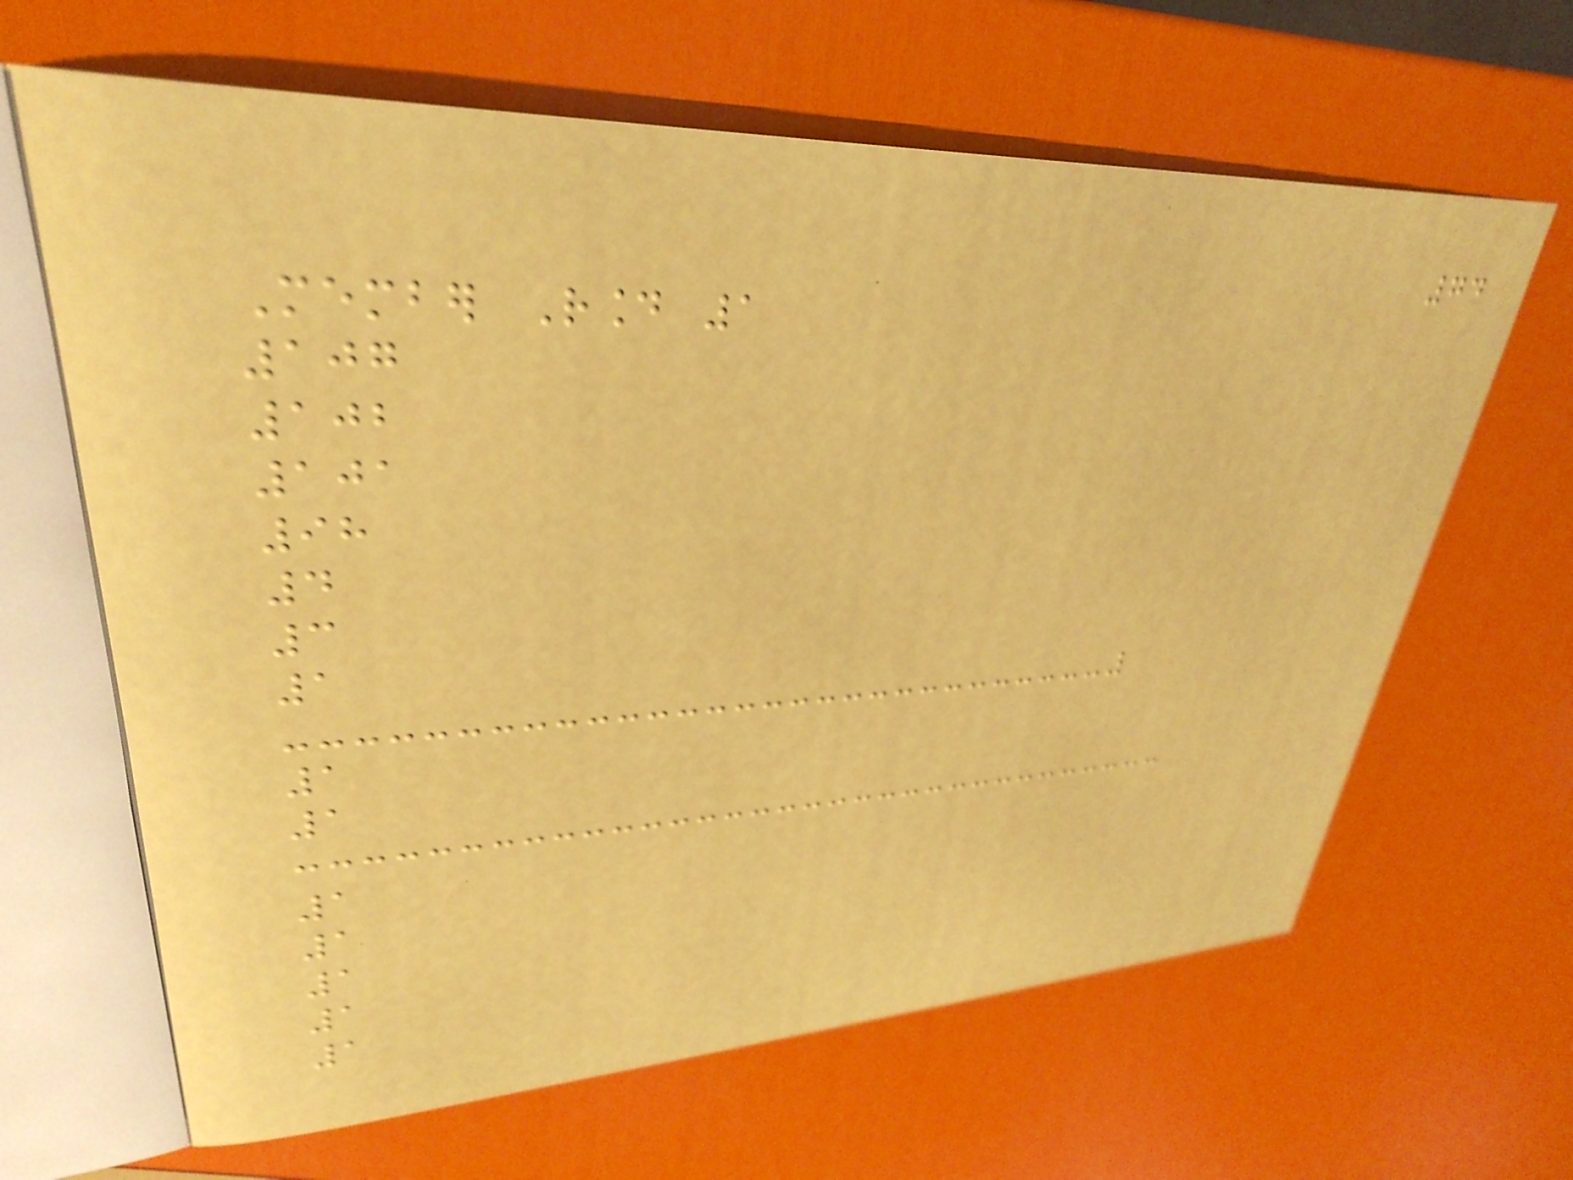74
Member Round 1
107
102
101
98
4
3
1
1
1
1
1
1
1
1
